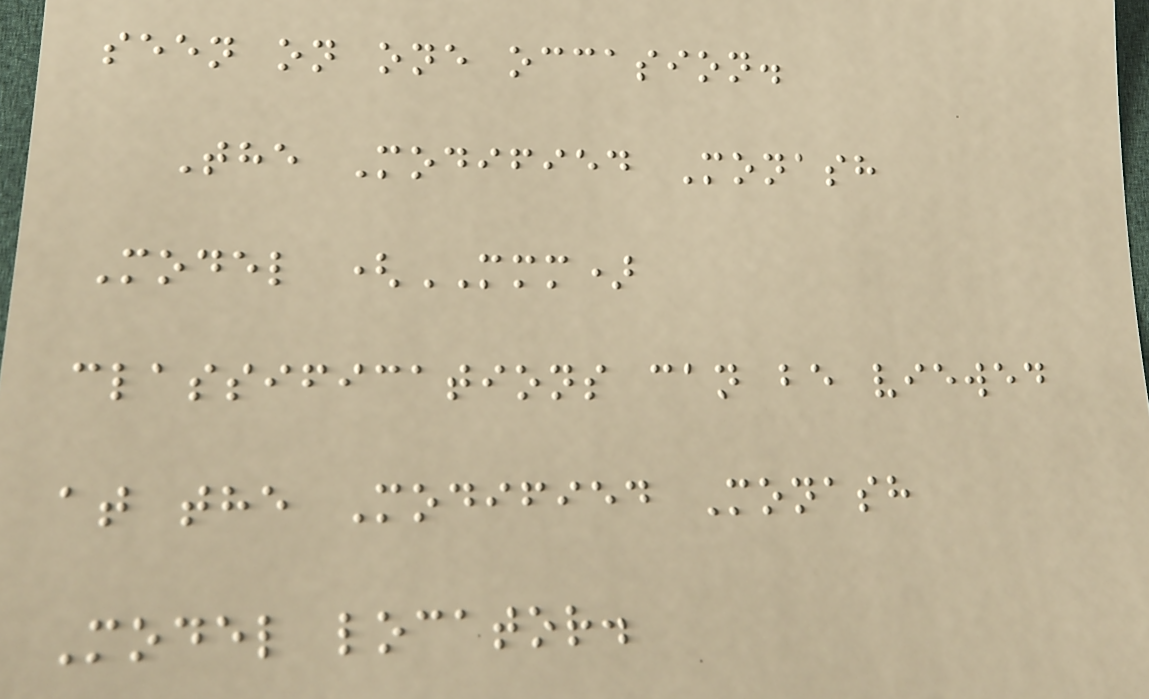seen on one occasion.
The Modified Monash
Model (MMM)
classifications can be viewed
at the Modified Monash
Model locator.
